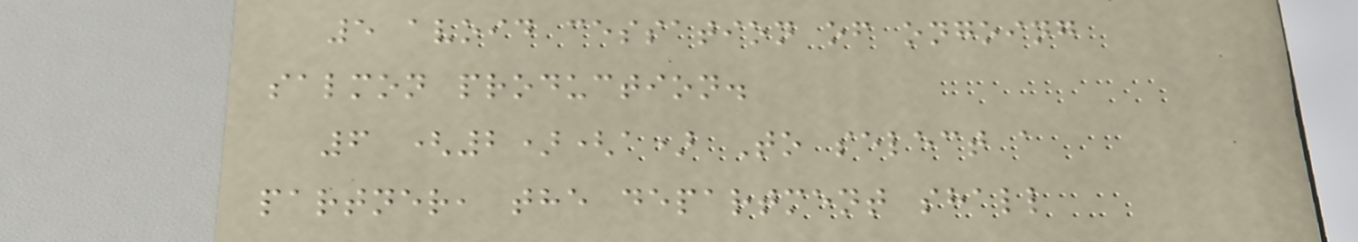5 avoid cessation of ongoing
salmon production.
6 (2)(a) To select a
partner, the department shall
